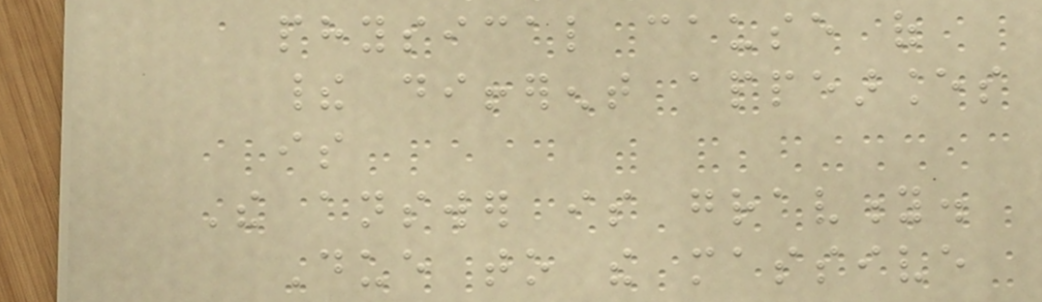physical cause of
their different appearances
is
The answer is gravity.
Due to the massive
